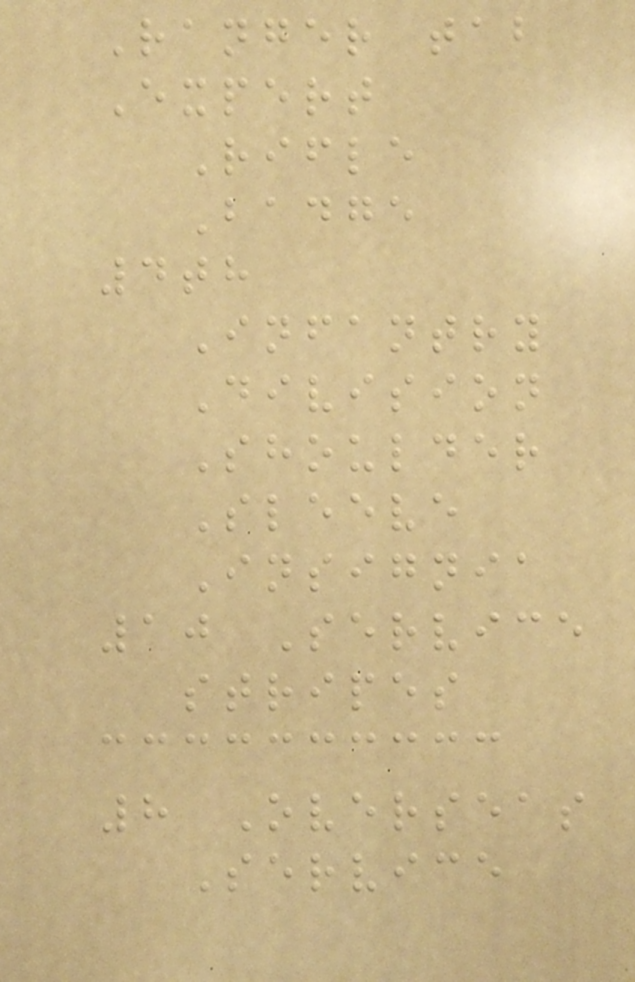Ranger tab
Expert
Rifle
Badge
4th
Infantry
Division
Shoulder
Sleeve
Insignia
10 Service
stripes
8 Overseas
Service
